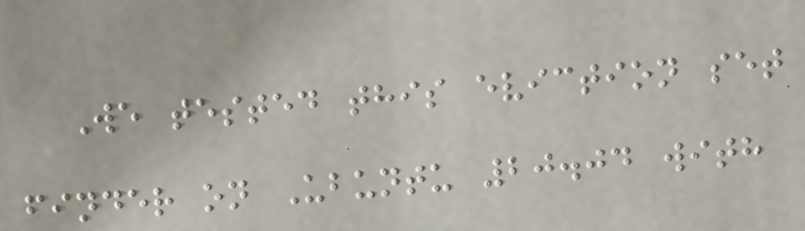We tested this eviction set
finder on Ubuntu 20.04 with
